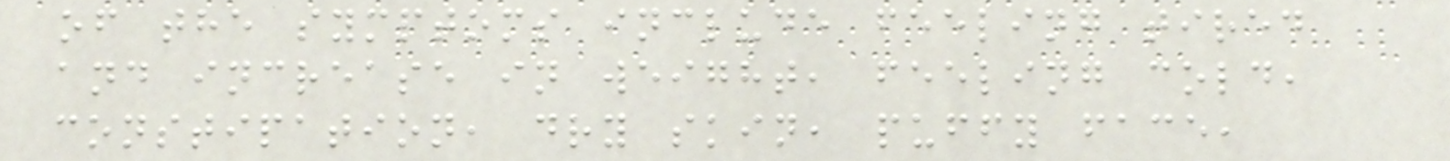of the symptoms include feeling tired
and increase in weight, feeling cold,
constipation, dry skin, puffy face,
